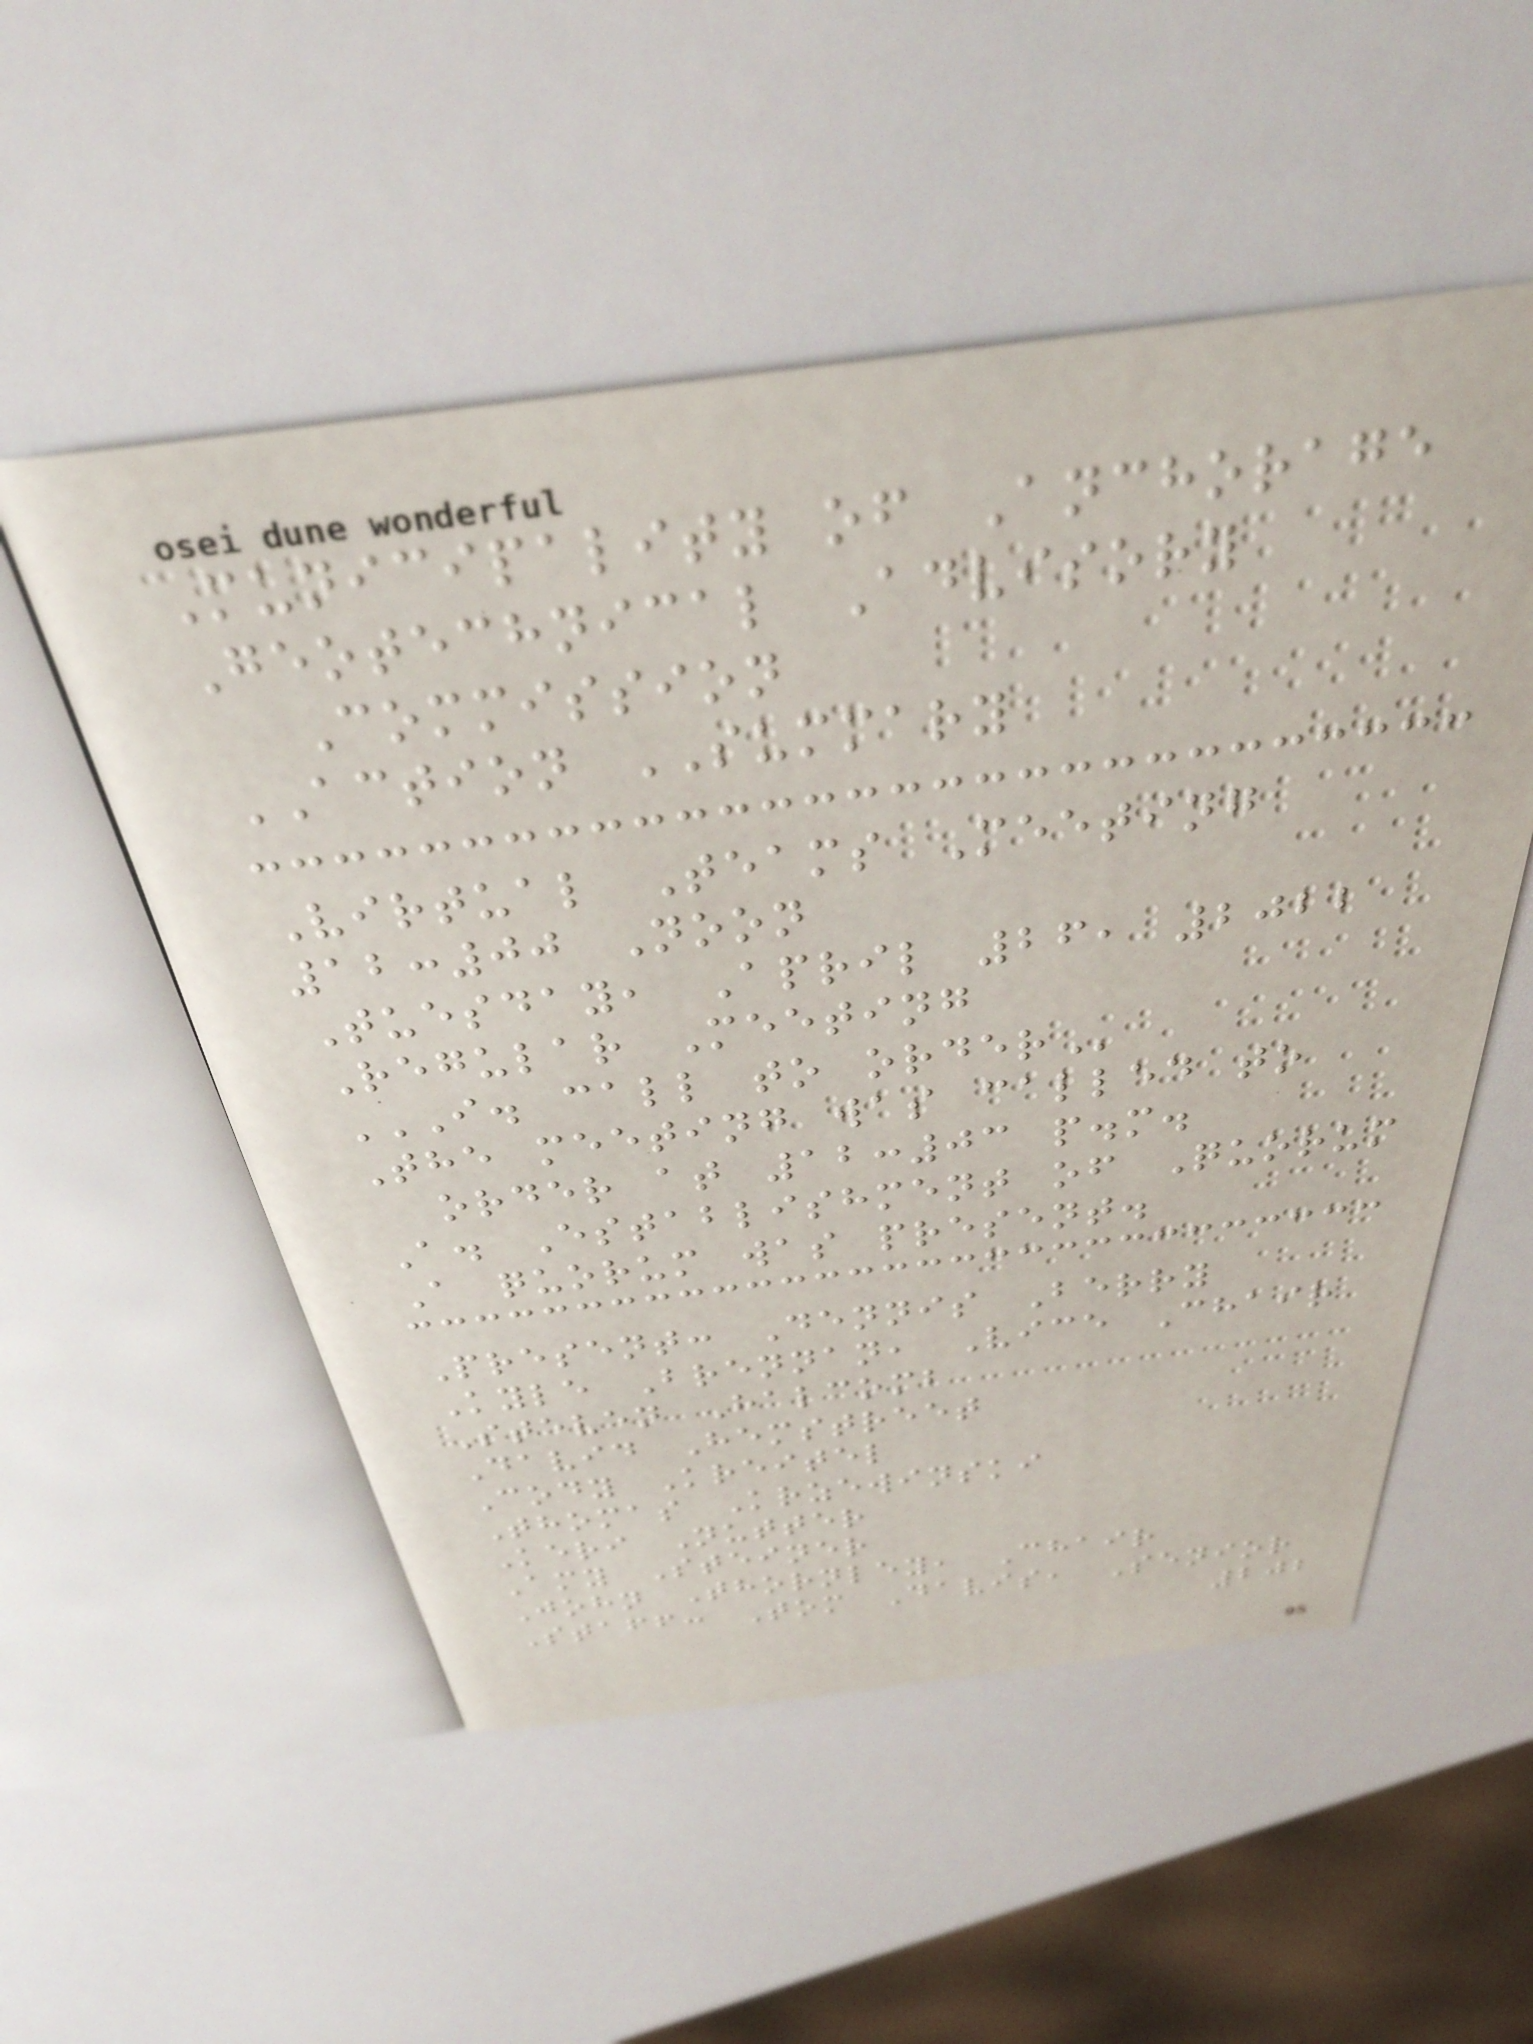Municipality of Anchorage
Geotechnical Advisory
Commission
ACTION SUMMARY
Virtual Teams Meeting
12:00 Noon
Tuesday, April 26, 2022
Regular Meeting
I. CALL TO ORDER
The meeting was called to
order at 12:03 p.m.
A. Establishment of Quorum
A quorum was present.
Present: Dennis Berry
Kyle Brennan, Vice Chair
Steven Halcomb
David Hemstreet
Cody Kreitel
Thomas Krzewinski
Keri Nutter
Amy Steiner
John Thornley, Chair
Staff: Tom Davis, Senior
202
